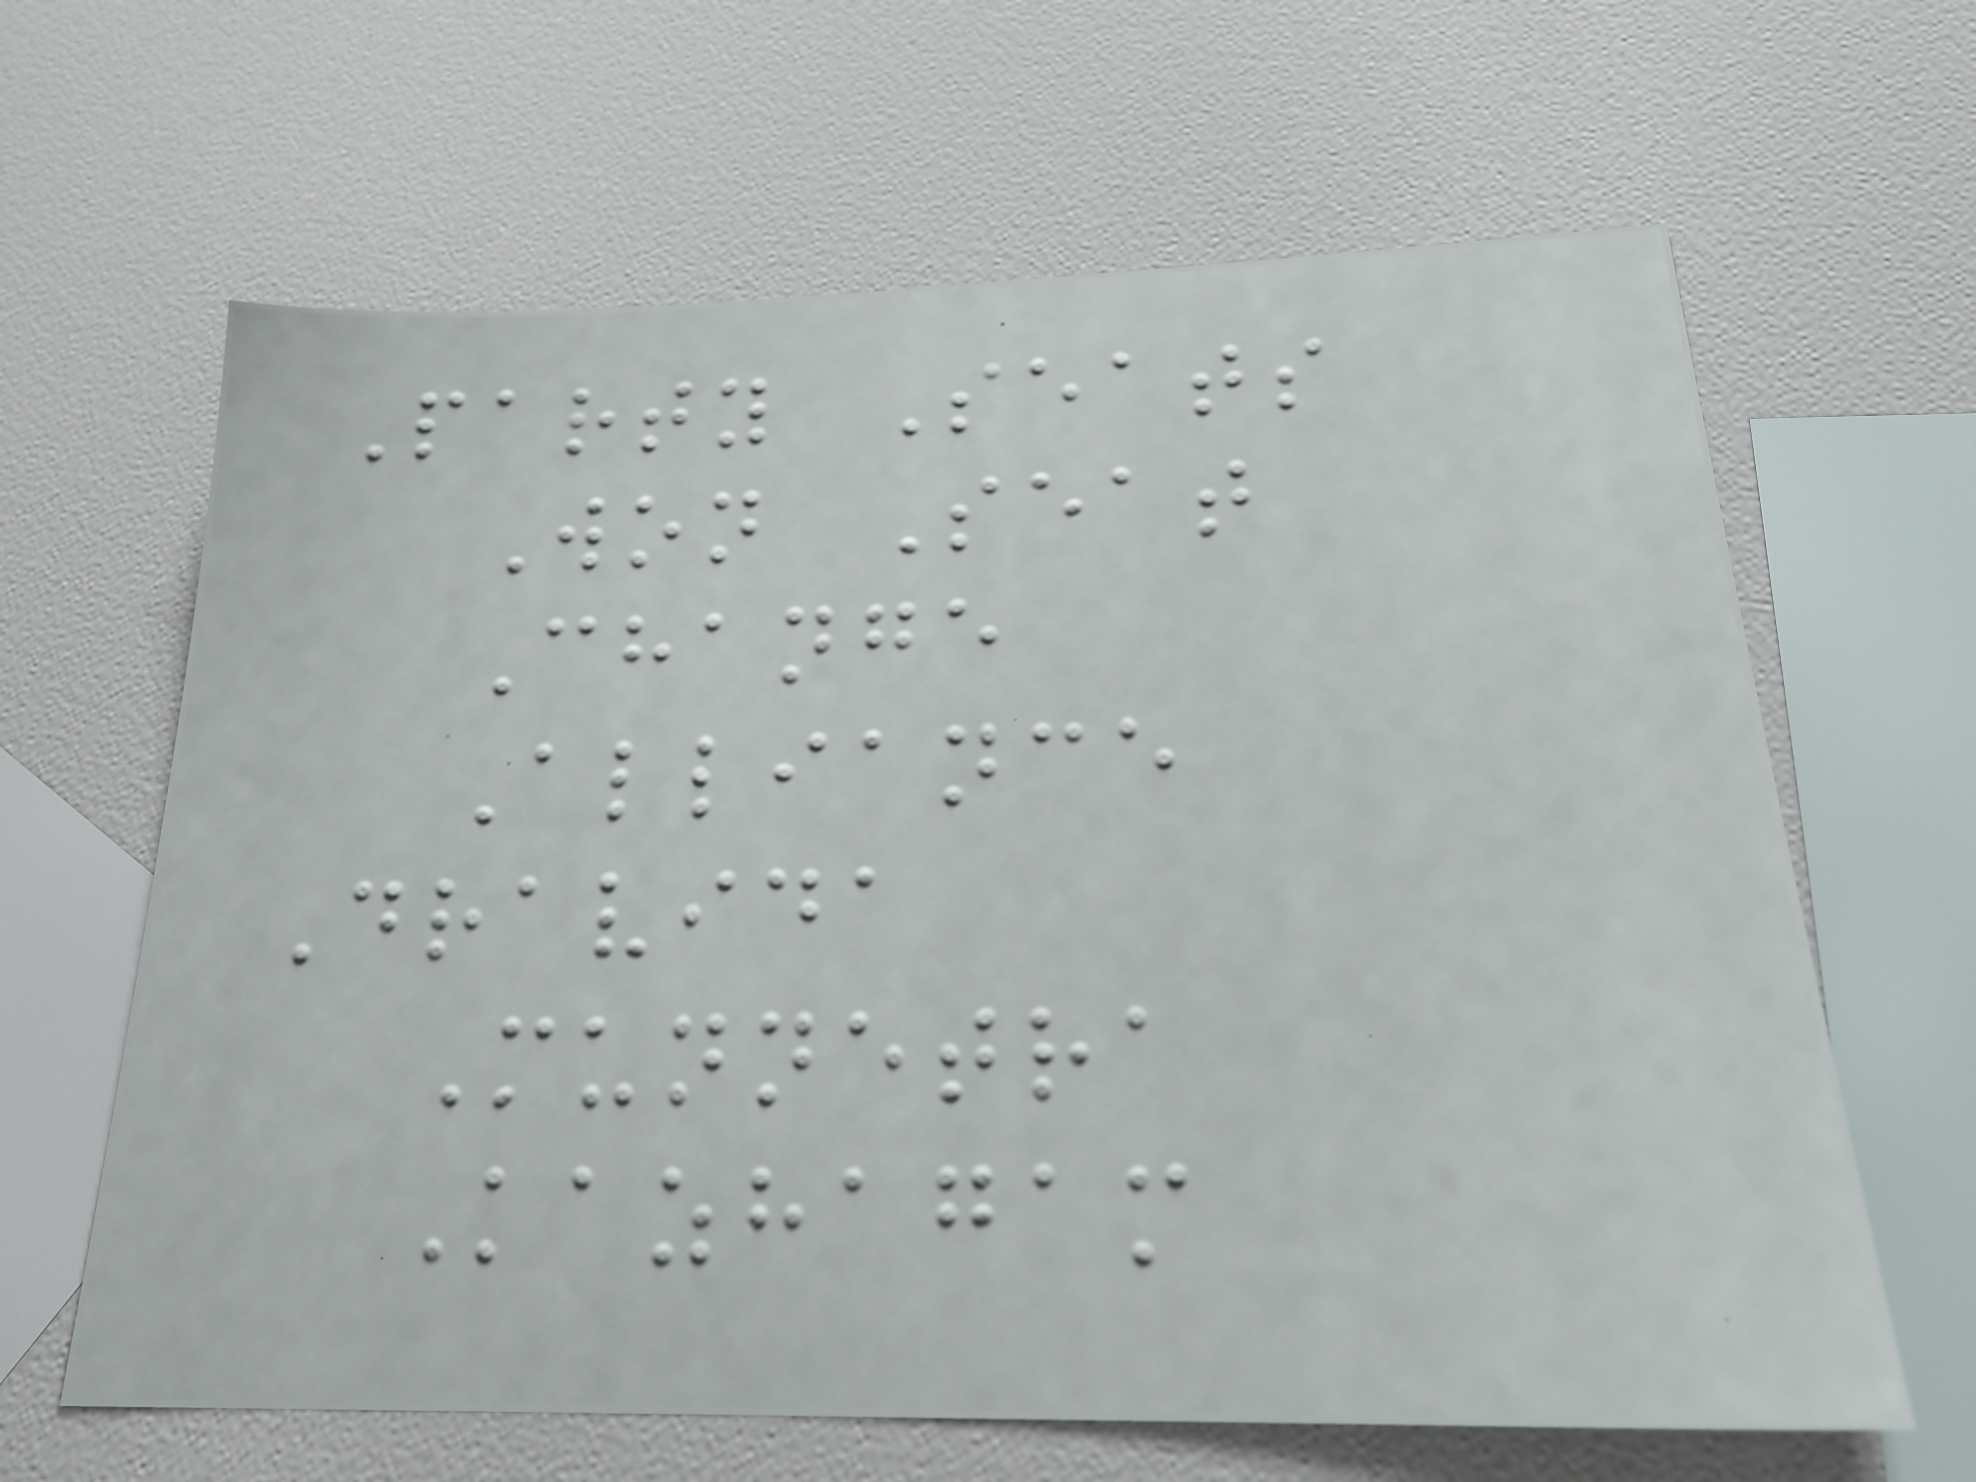Party Seats
Won Seat
Change
Alliance
Dravida
Munnetra
Kazhagam
